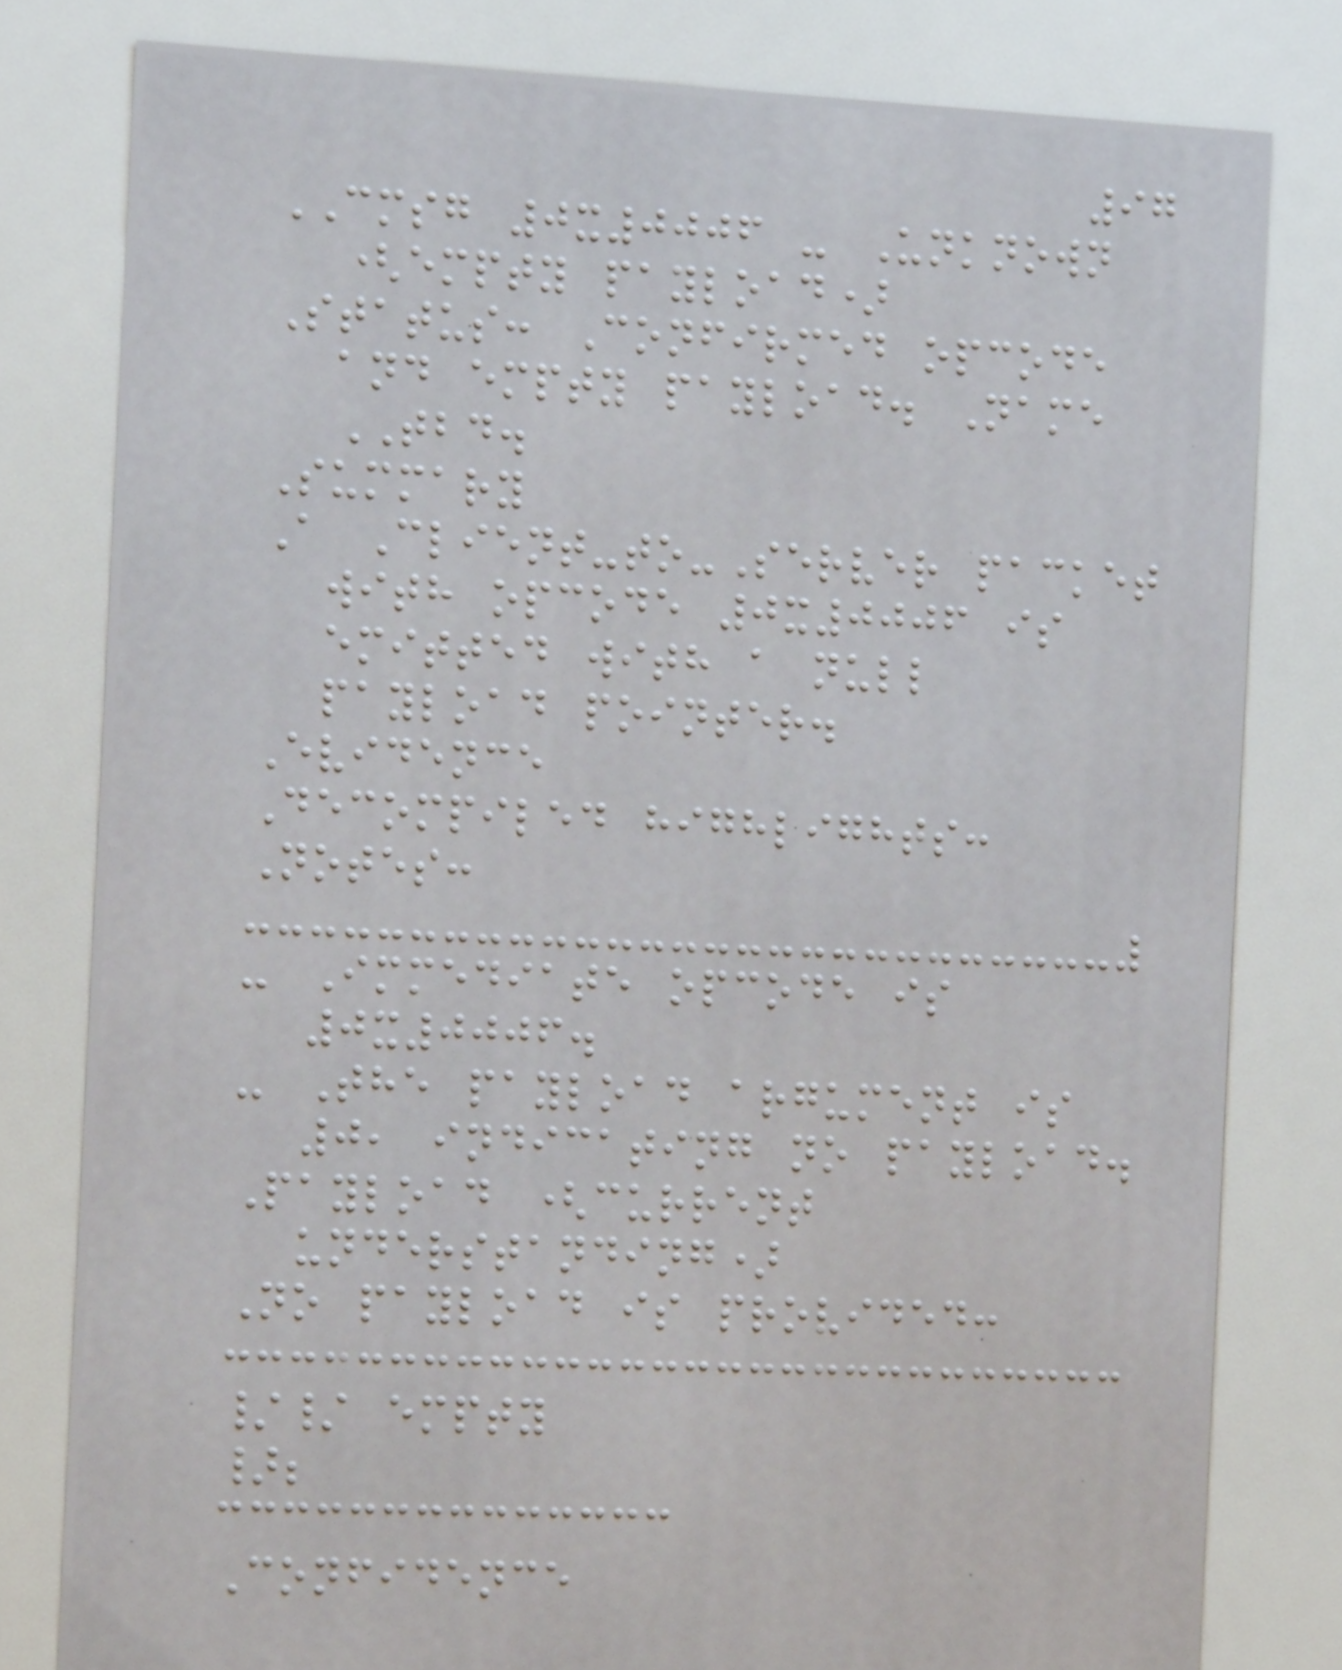97
CMSG 0x0006 - Unknown
(empty payload)
Status: Confirmed opcode
and empty payload. Name
TBD.
Summary
A Client-to-Server packet
with opcode 0x0006 is
emitted with a null
payload pointer.
Evidence
Decompiled highlights:
Notes:
- Immediate opcode is
0x0006.
- The payload argument is
0, indicating no payload.
Payload (current
understanding)
No payload is provided:
// empty
};
Confidence
